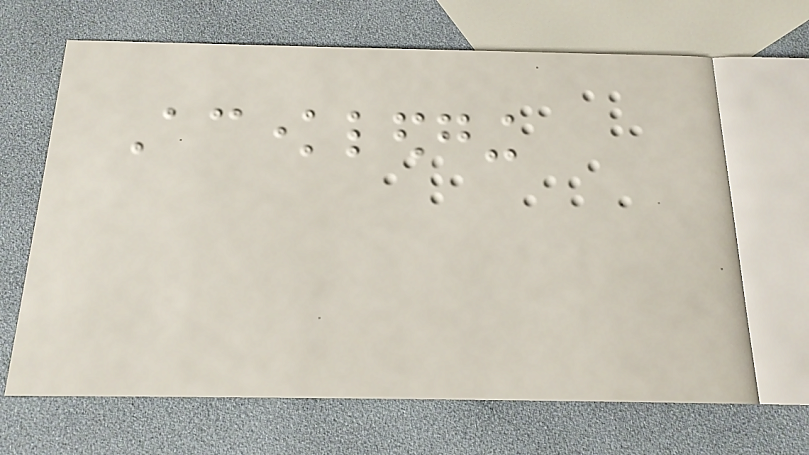Acknowledging
